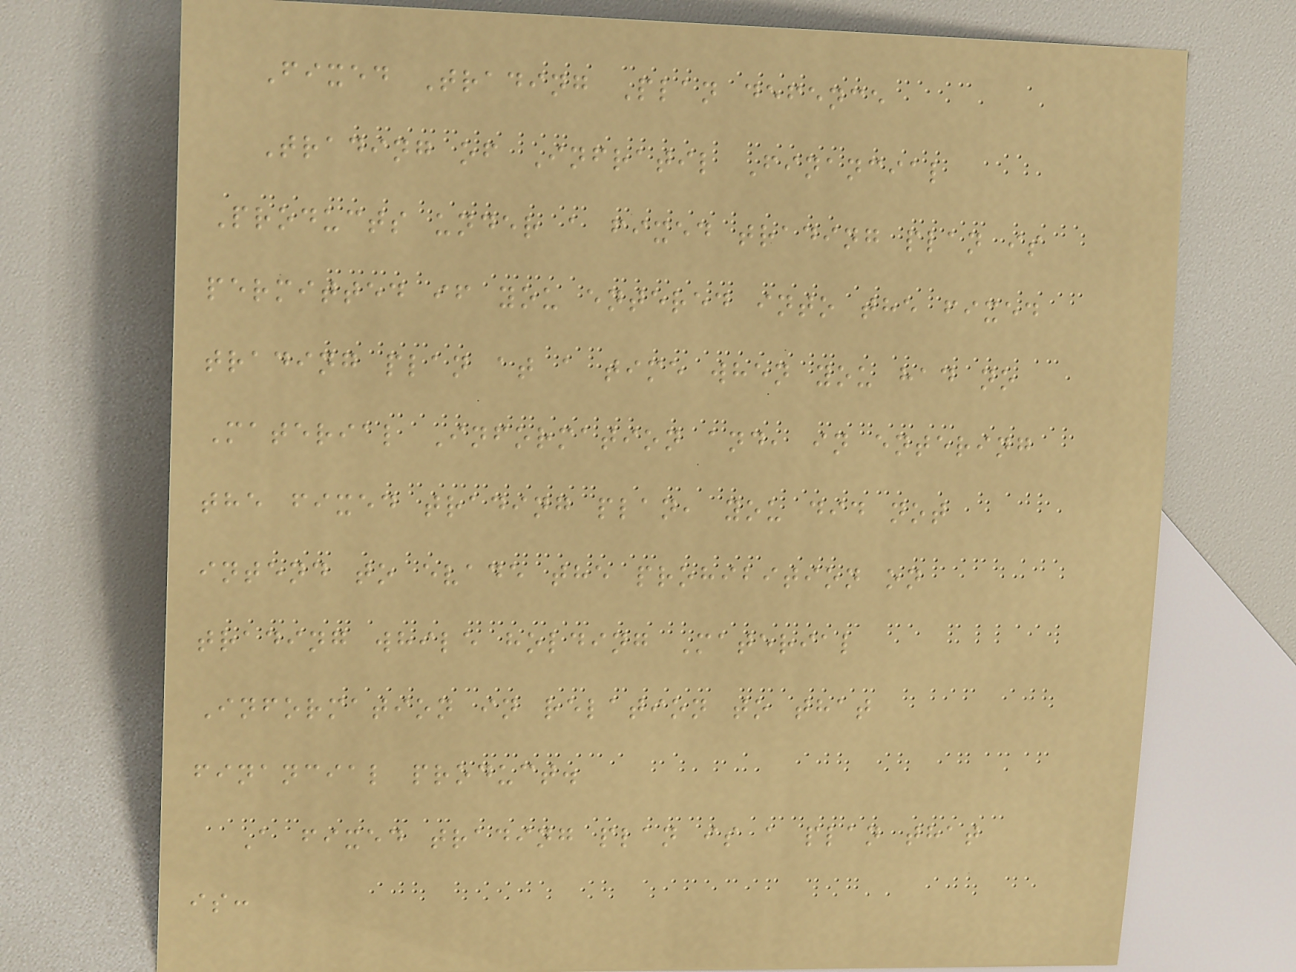Fixed Trading Plan defence
Trading of Infratil Financial
Products under a fixed trading plan is
permitted if you entered into the fixed
trading plan at a time when you had no
Material Information and, in entering
the fixed trading plan, you did not
intend to evade the prohibition on
trading while holding Material
Information in relation to that
financial product.
A fixed trading plan is a plan that
is:
